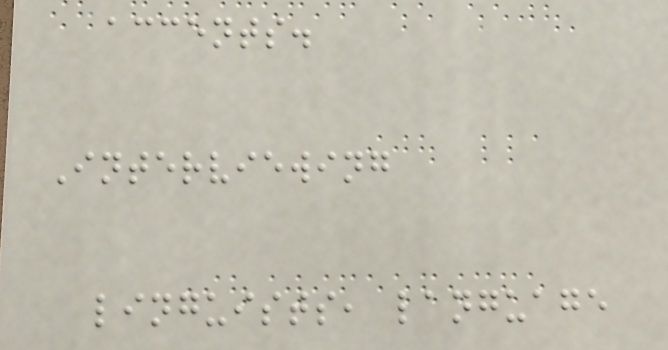accents.
Interviewing
linguists, language
